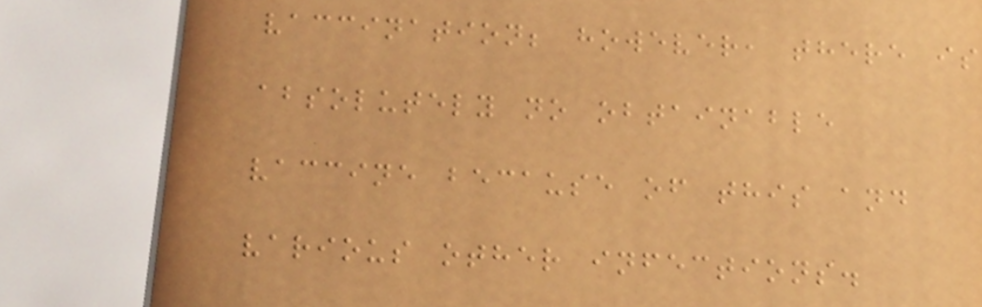vaccination; however, there is
absolutely no obtainable
vaccine because of this and
various other infections.
